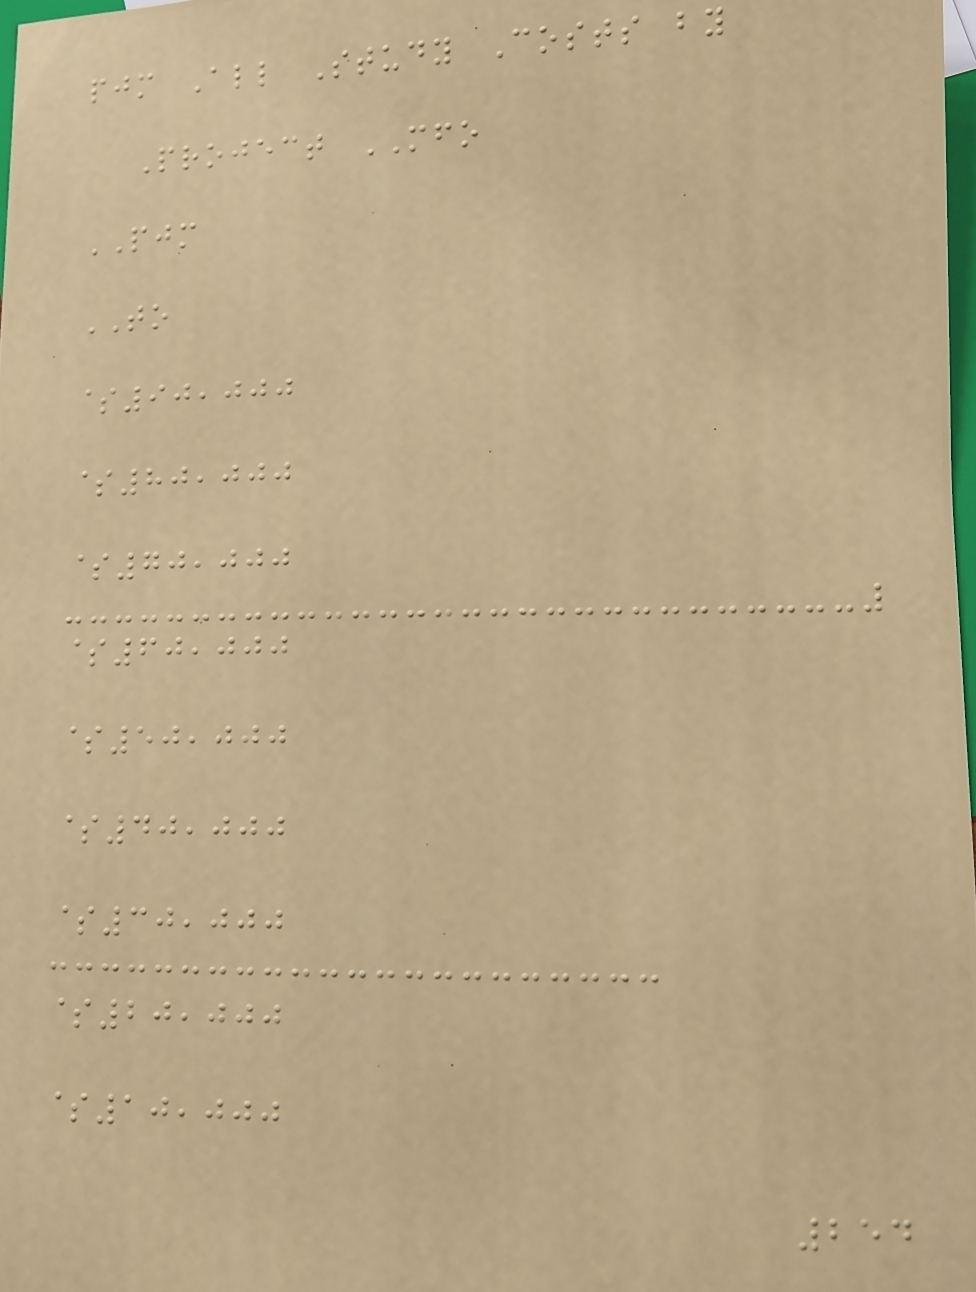pjm All Study Costs by
Project MFO
PJM
TO
$90,000
$80,000
$70,000
$60,000
$50,000
$40,000
$30,000
$20,000
$10,000
254
